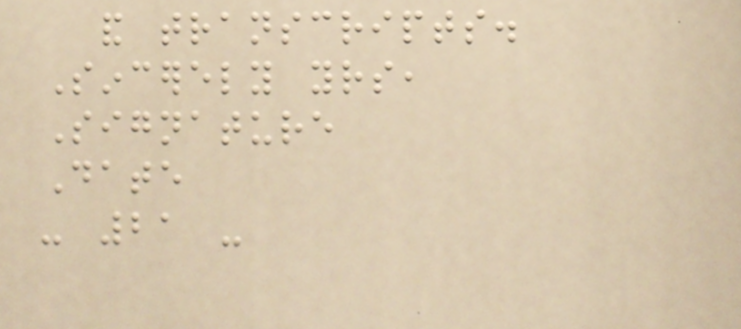and transcripts.
Sincerely yours,
Signature
Date
- 21 -
